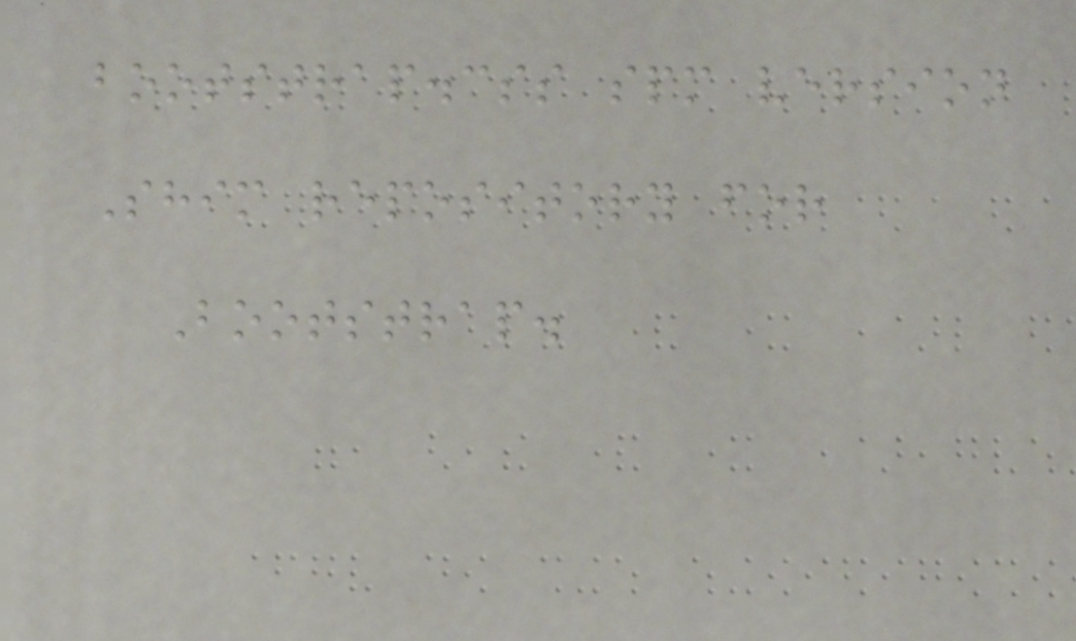bootstrap.css spm version
Shim repository for
Bootstrap.
